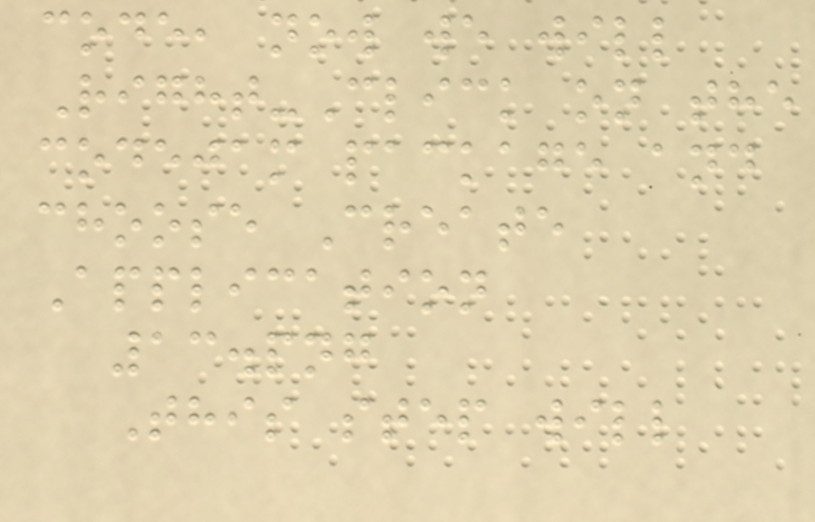code, now we will
Right-Click on the
codejam package and
choose Create
Application
13.png
This step will
